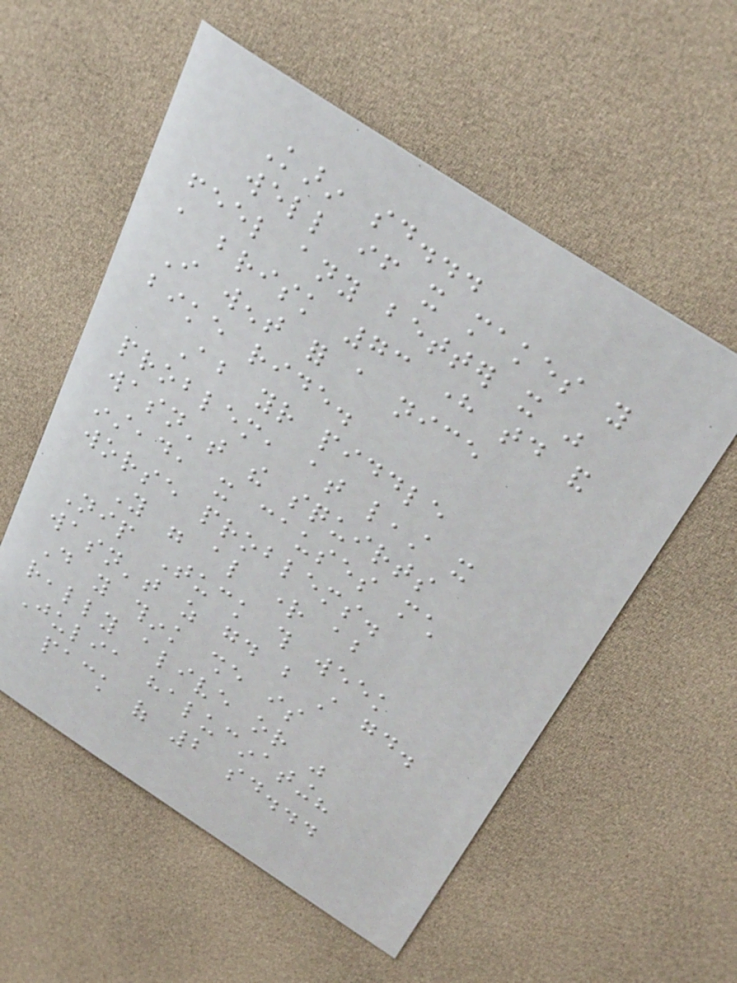Karin said...
well if it makes you
feel any better it was
a brisk 73 here today and
I went for a nice
bike ride.
About your piddle
problem, at least it
wasn't the squirts
instead, it causes much
worse problems.
You were also right about
Nip Tuck this week
wasn't as good but still good.
Do you think she is
really alive or was
Julia halucinating?
pack of 2 said...
